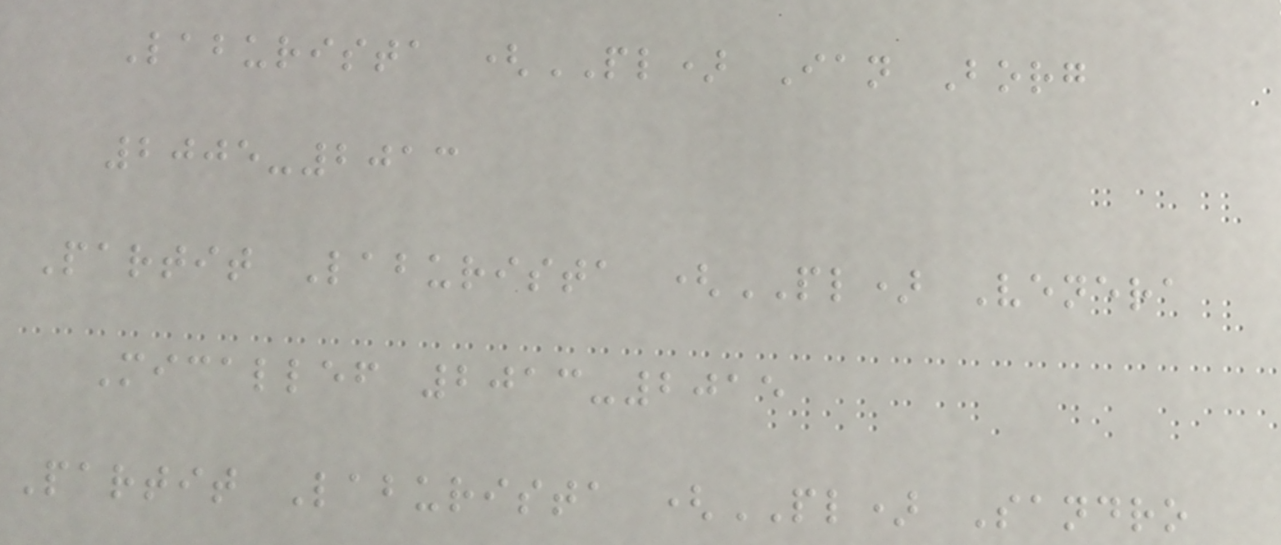Laburista (PL) Ian Borg
2005-2013
Partit Laburista (PL) Venera
Micallef 2013-2015
Partit Laburista (PL) Sandro
